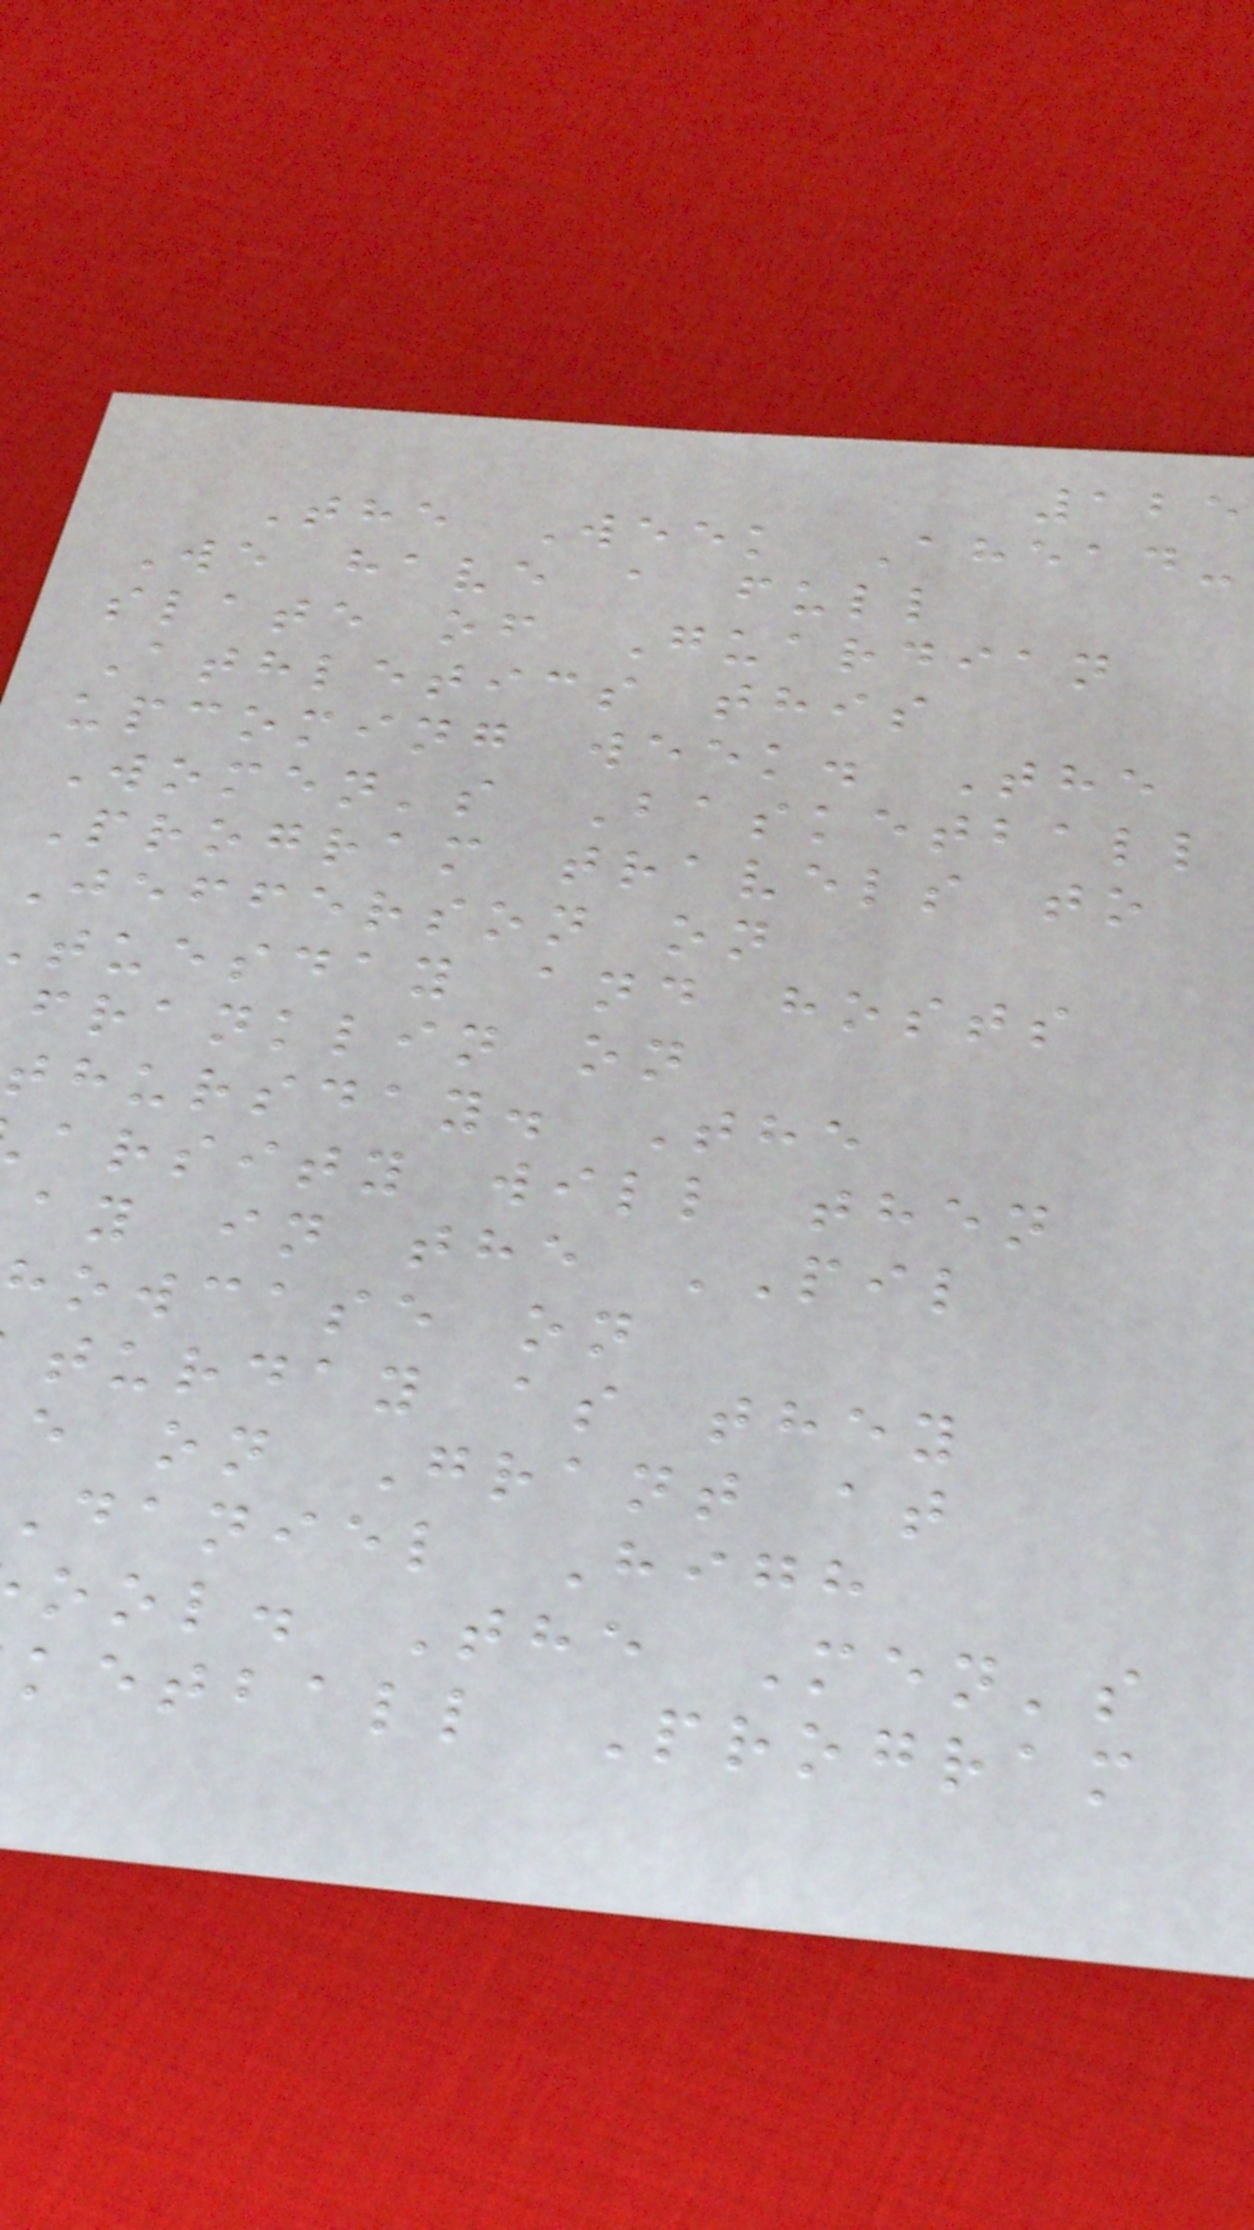125
The Week Ahead-
We have a full
slate of Guardian
Athletics this
upcoming week. The
Women's Basketball
Program travels to
Jefferson on
tuesday and hosts
franklin on
thursday. The
arsity will then
ay in the PIL
howcase on
turday as they
e on Grant at
daniel High
ool. The Men's
ketball Program
